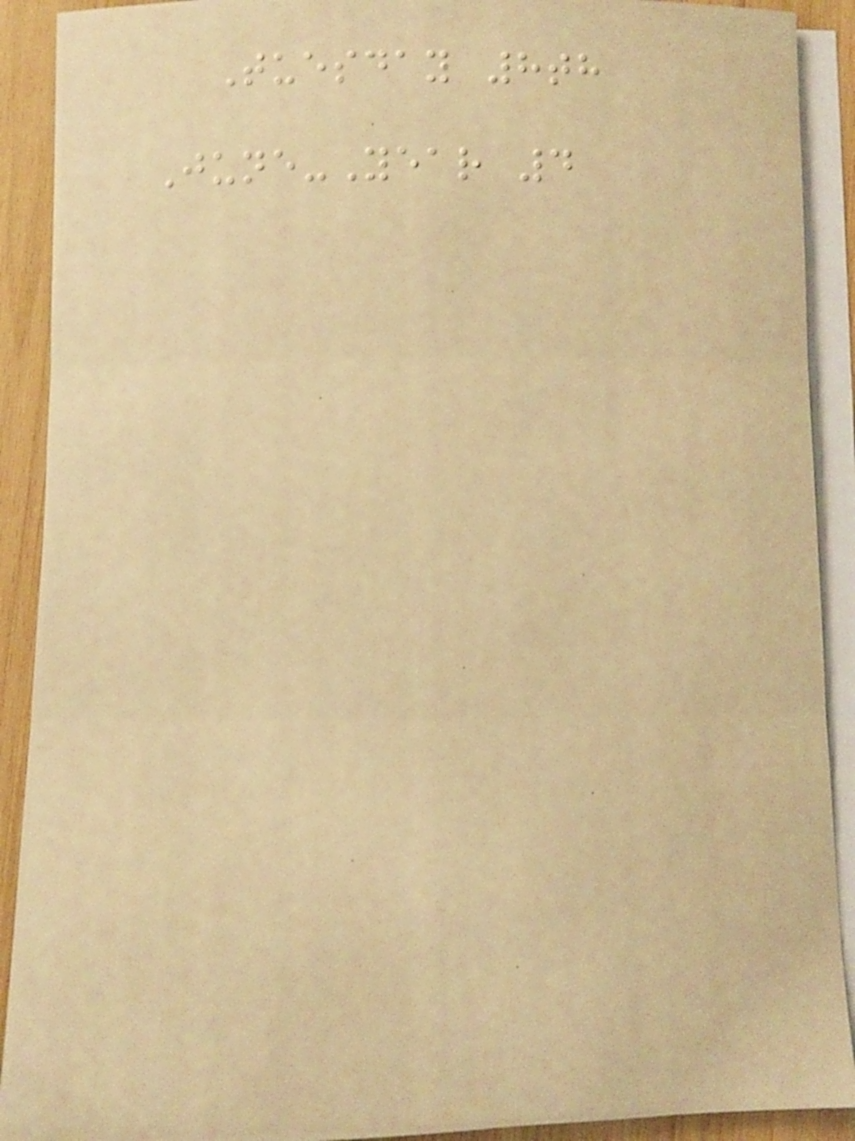Tuesday 8th
June-Year 4
